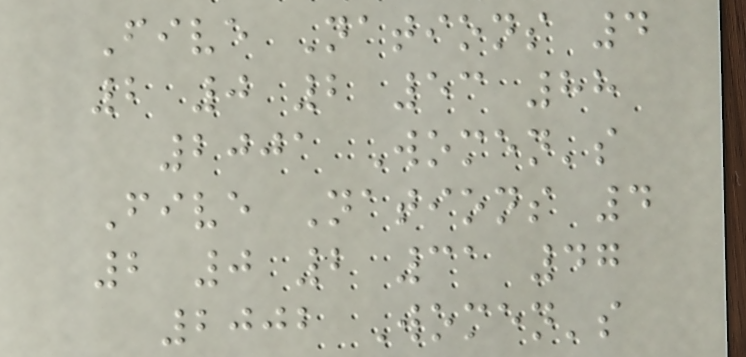Five Nations 4
2 0 2 53 88
2001 Women's
Five Nations 4
2 0 2 31 47
2002 Women's
